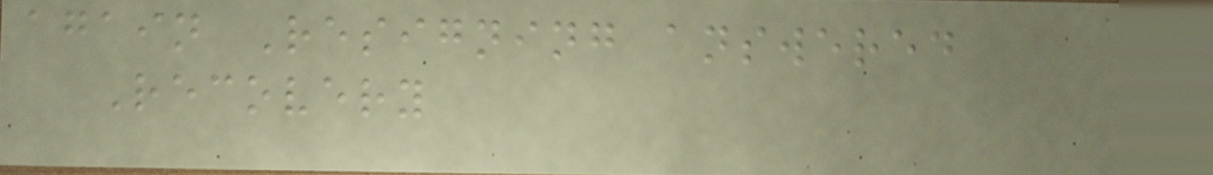again Resigning answered
Recovery
